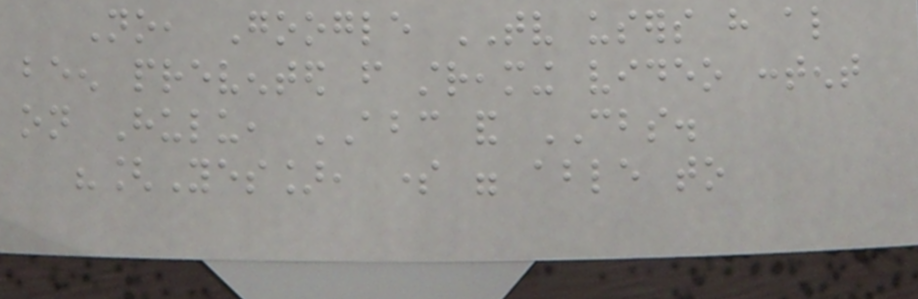No, Google TV users have also
been prevented from streaming video content
on Hulu, ABC and CBS.
"[Yes], some were able to
